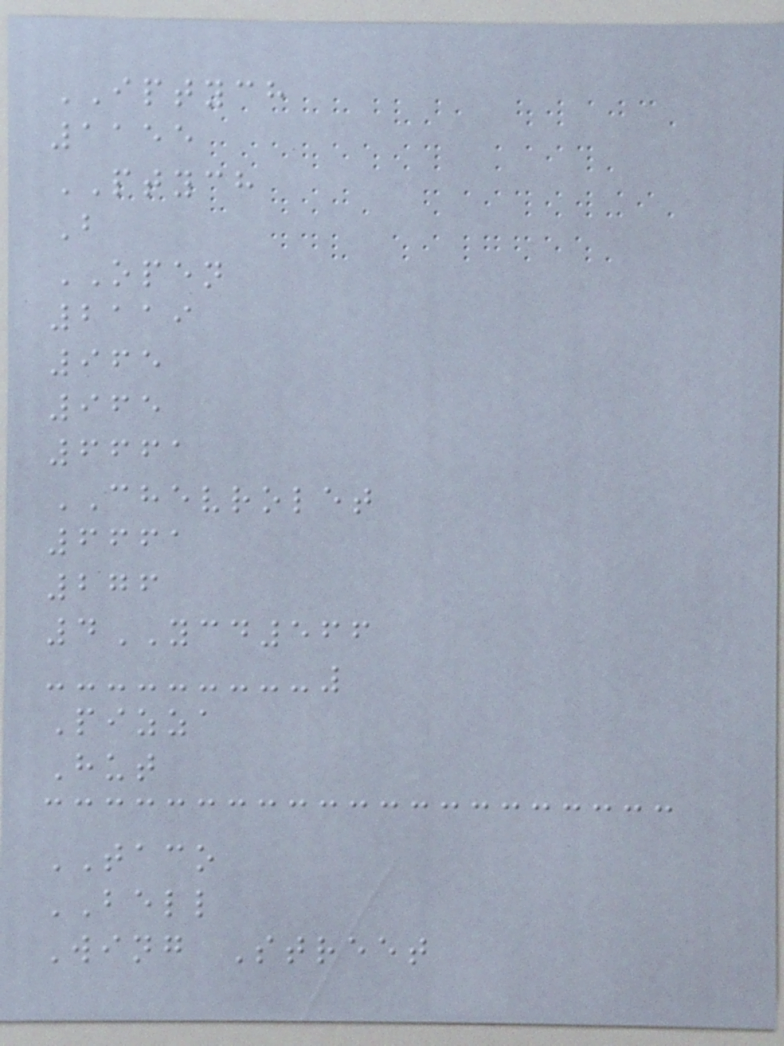IPTYCH
1155
PTYCH
B
OPEN
2119
965
965
6661
CHEVROLET
6661
276
4YCD566
Pizza
Hut
TACO
BELL
Wing Street
